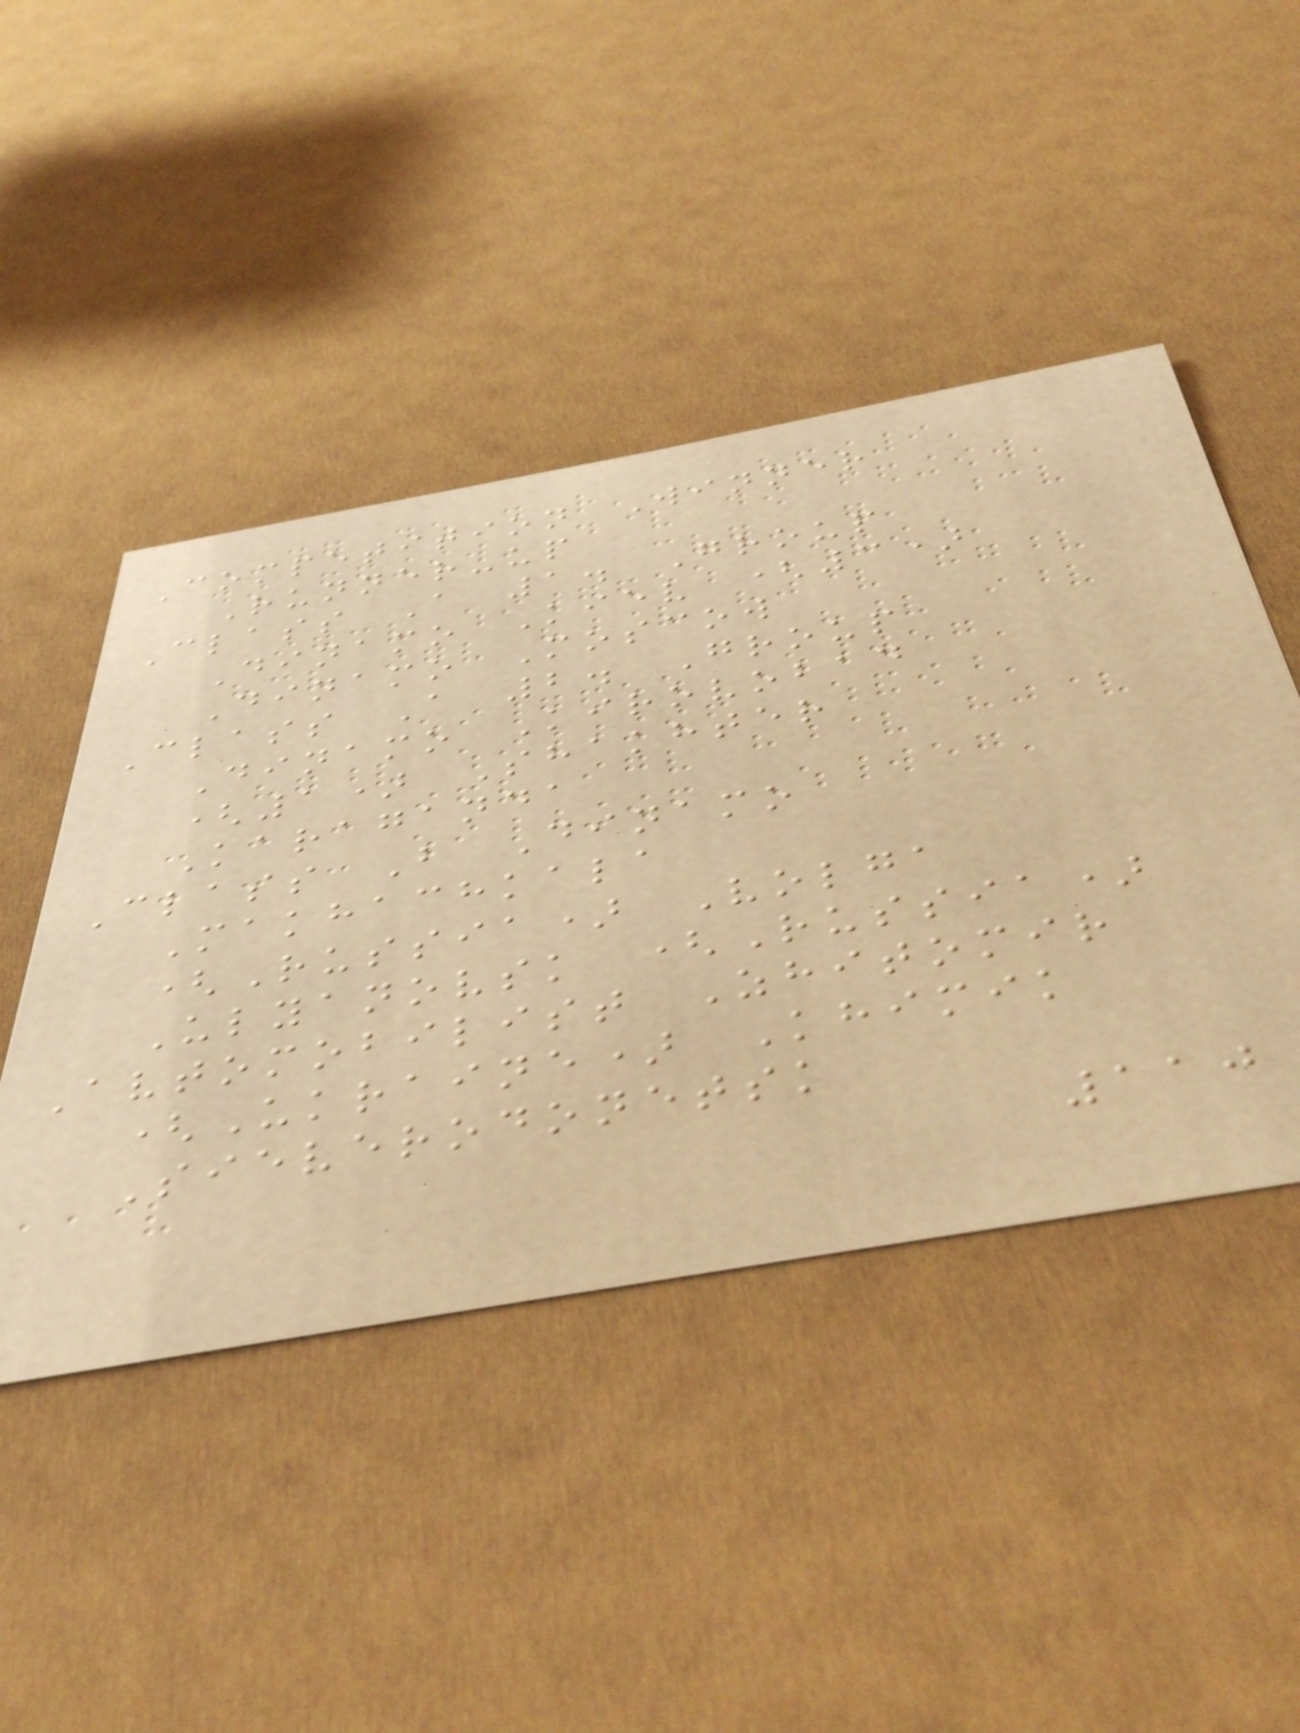Competition Winner
Runner-up
Class A 1. Group
Dinamo Kiev (3)
Dinamo Moscow
Class A 2. Group
Dinamo Kirovobad
(1) Shakhter
Karaganda
Class B Dinamo
Makhachkala
(Russia) Volga
Ulyanovsk (Russia)
Avtomobilist Zhitomir
(Ukraine) Khimik
Sieverodonetsk
110
